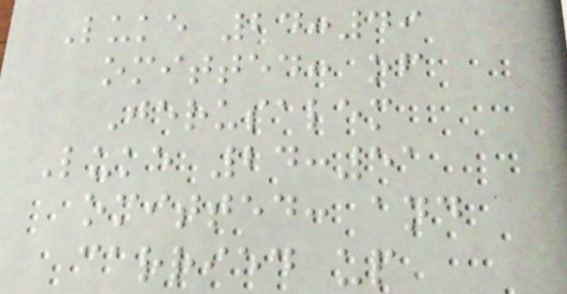Luke 24:49
omitted: of
Jerusalem
Luke 24:51
omitted: and
carried up
